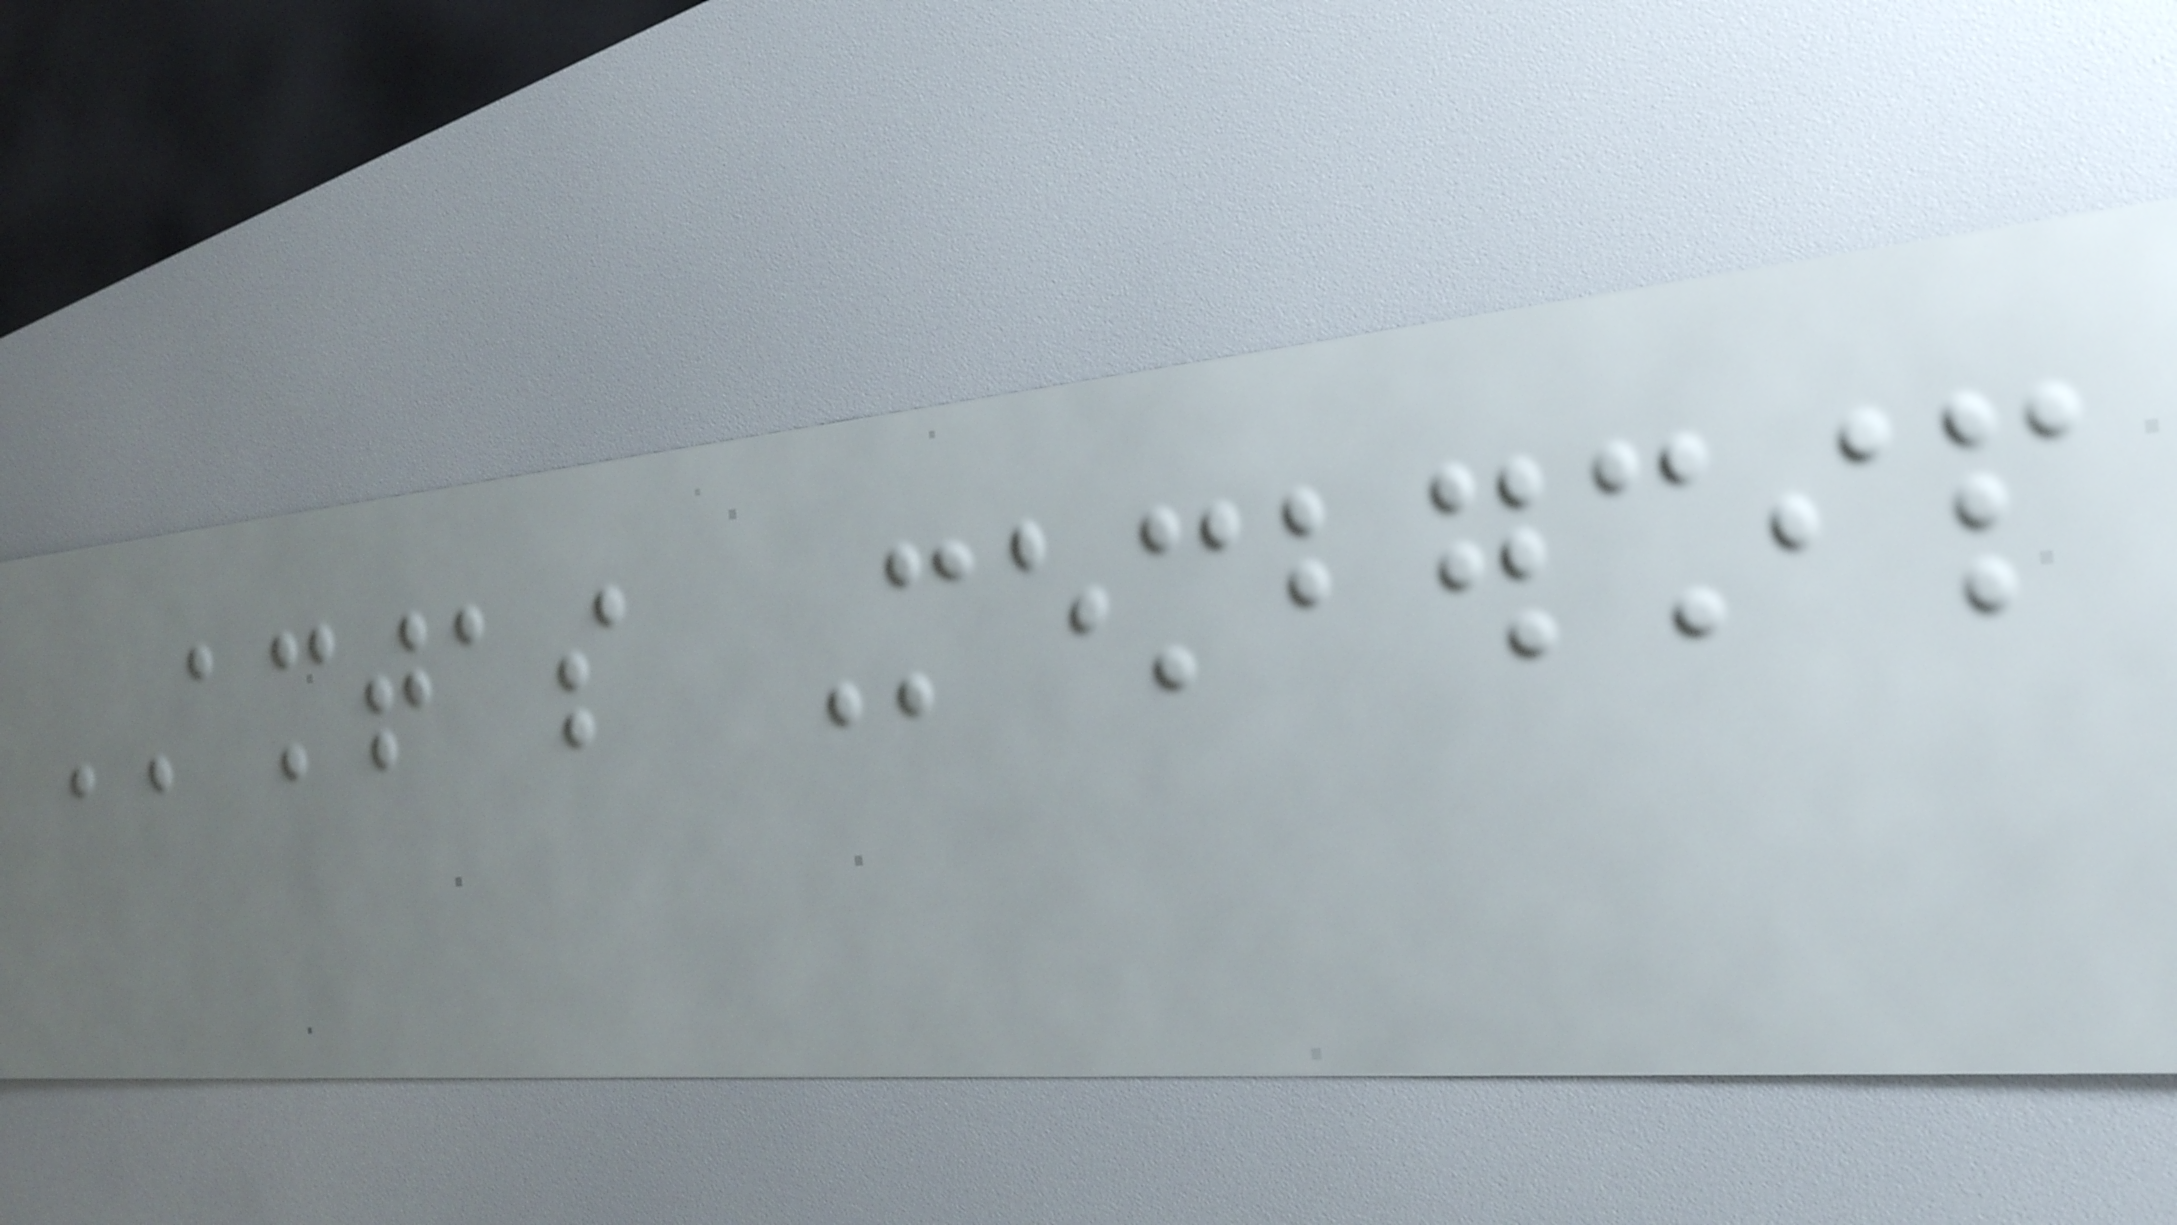AMTAS Membership
